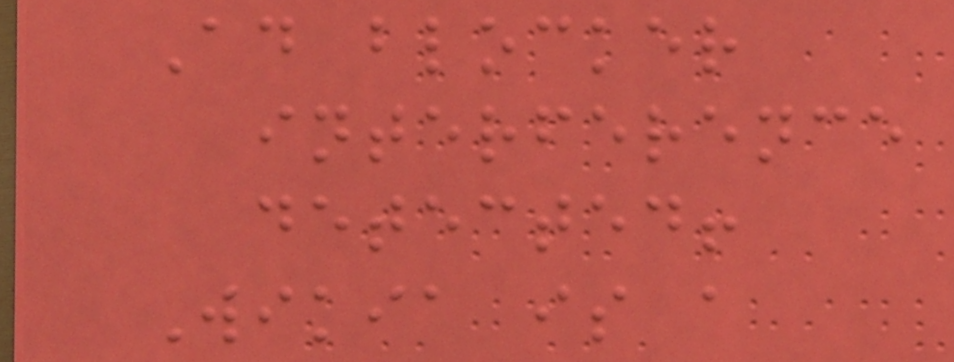Ad blocker
interference
detected!
Wikia is a
